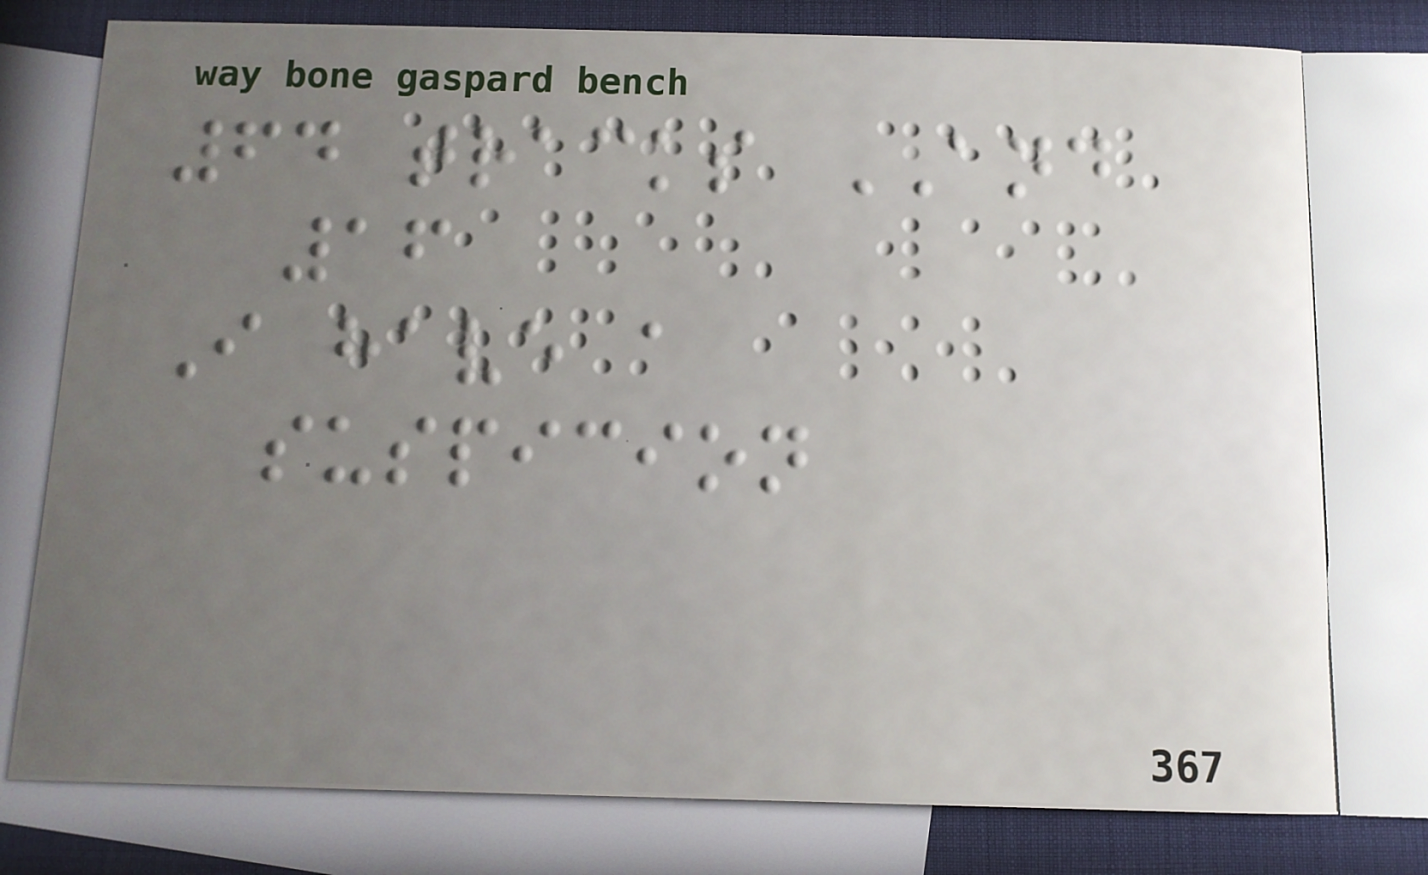64 tracks AND
16
I have a
suspicion
